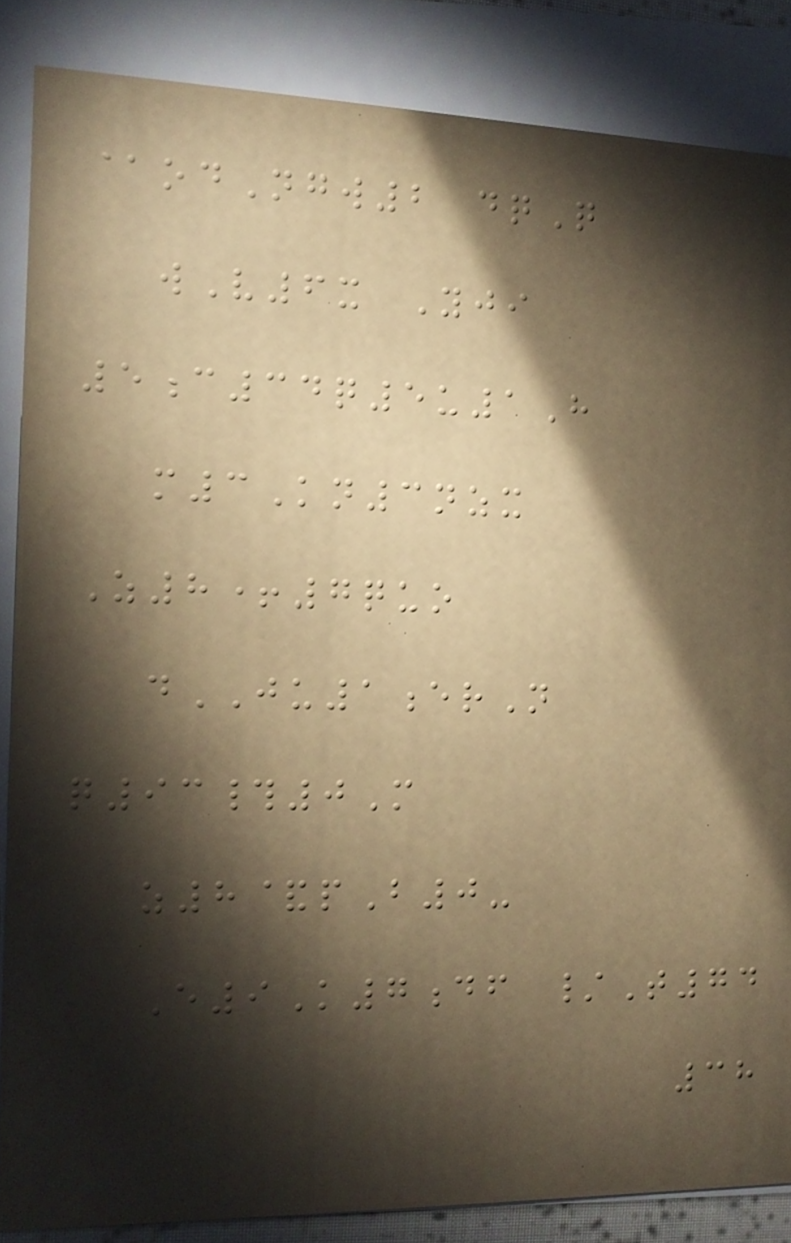@odNgw2 dqQ
wV6x Yji
5c34q5u1H
m3Kn3nzx
Z8+7quo
dJU1erN
q93#0M
z8&pB0-
E9K7df /T74
38
